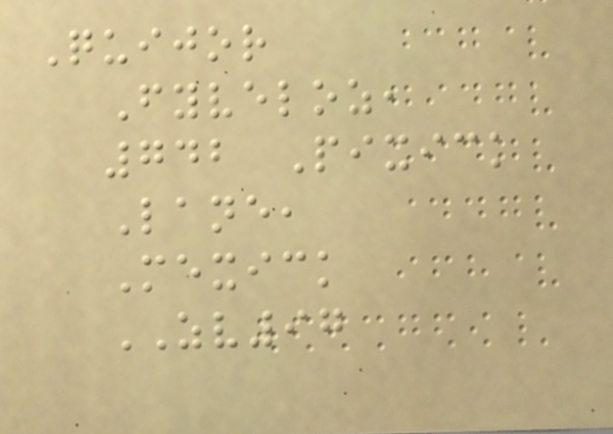Quijor
Fyveloz,
742 Pixick
Lane,
Mexick
ZV97
